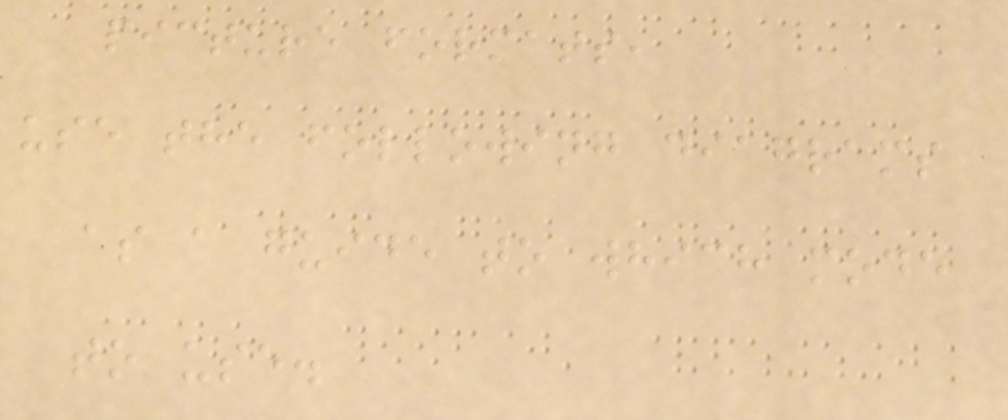picture formats,
use the following diagrams
as a guide to which mode
to use.
